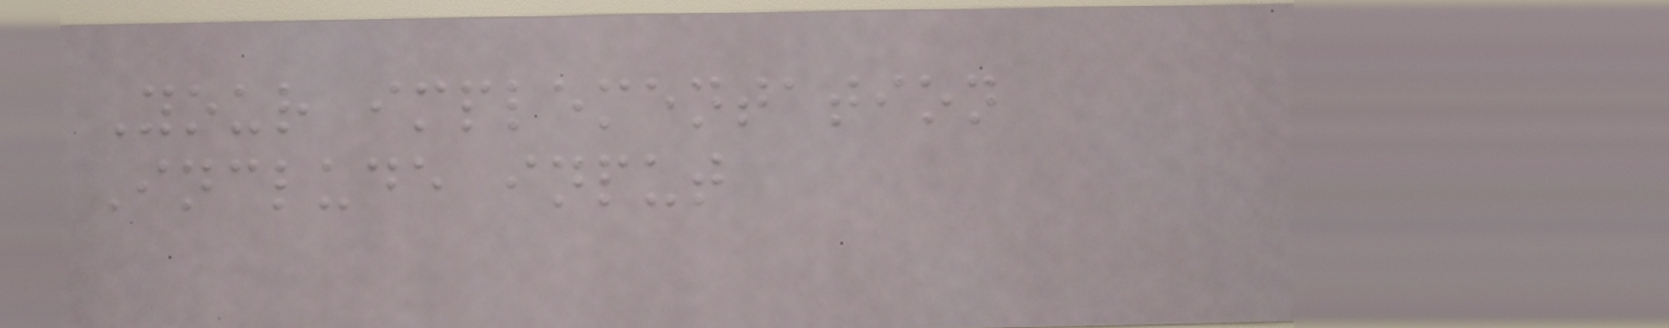Your implementation
Include input
